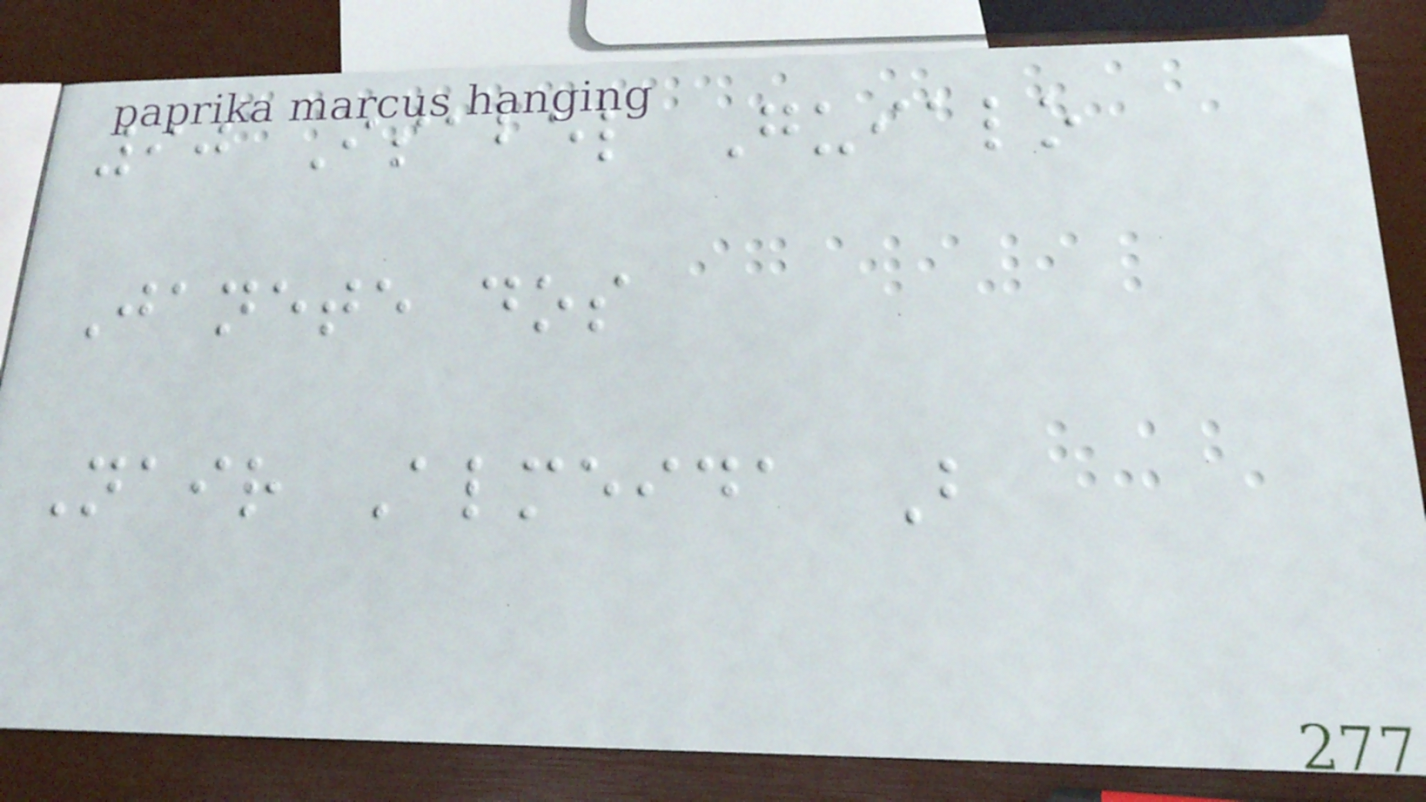90 Isabel Guialo
Janete dos
Nair Almeida B
